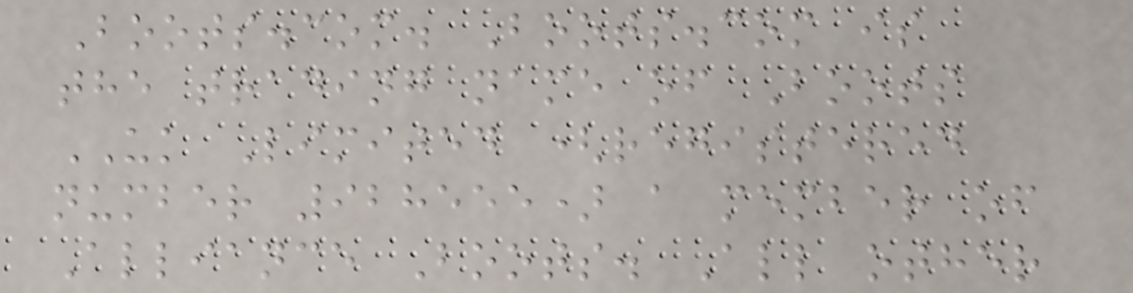Boots.com. Boots.com is
the trading name of Boots
UK Limited (registered
number 928555) a member of
Alliance Boots. All other
